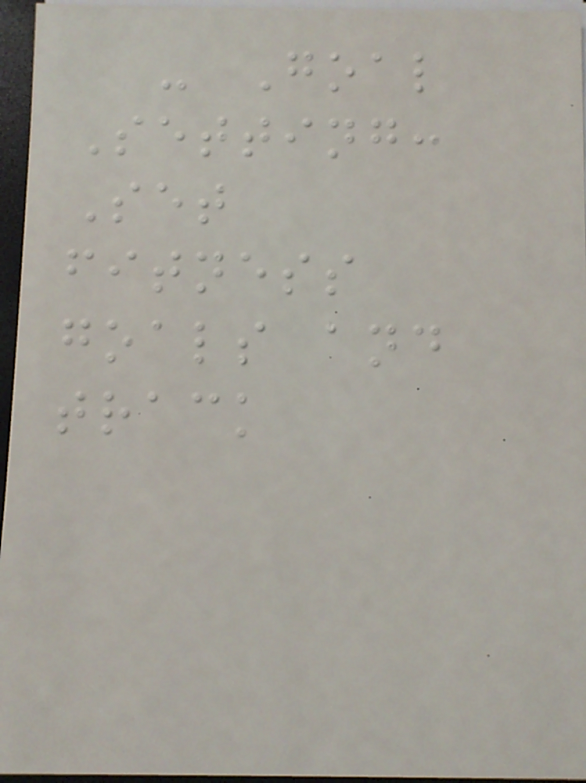- Goal
Setting:
Set
fitness
goals and
track
